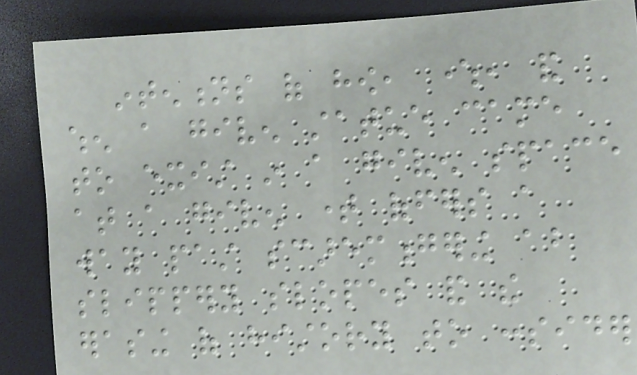intentions of how, where, and
when a given statue came
to exist in a given space
at a given time offers a
way past scaremongering about
slippery slopes and the
erasing of history to consider
